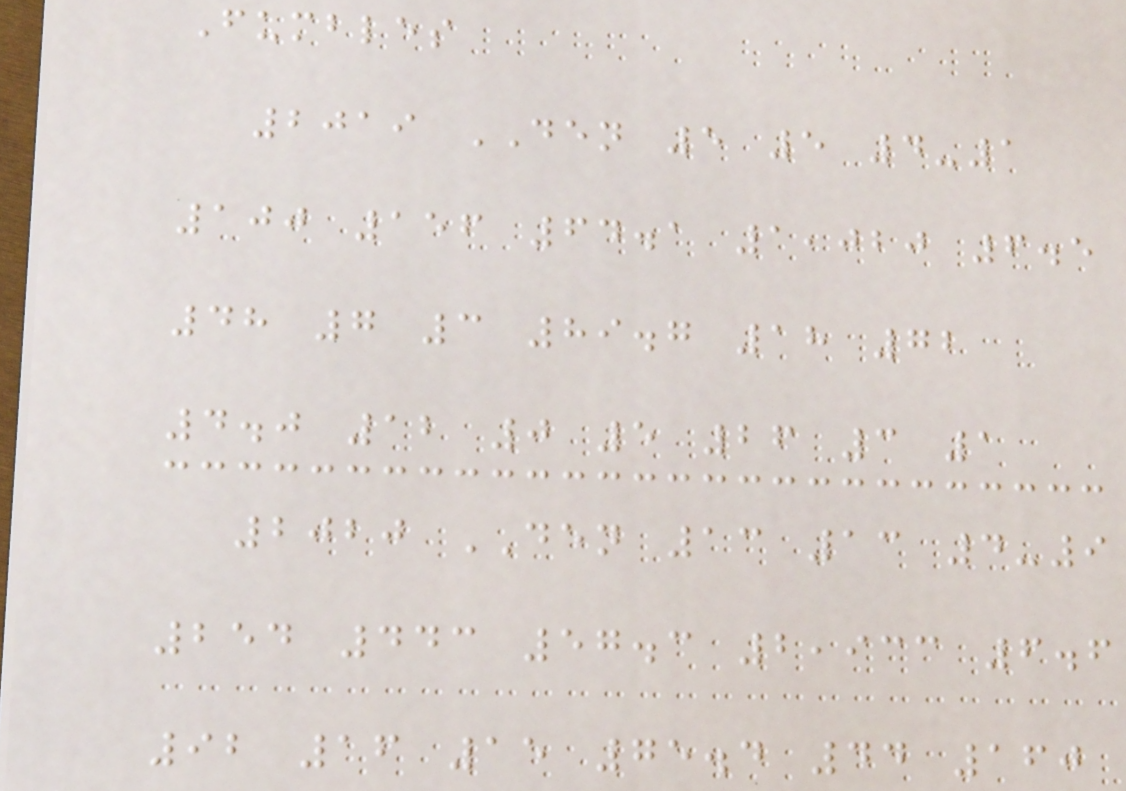Fumbles
2019 DEN 5 5 4-1
100 156 64.1 1,020 6.5
48 7 3 89.7 18 72
4.0 12 0 5 26 3 1
2020 DEN 13 13 4-9
254 443 57.3 2,933 6.6
92 16 15 75.4 44 160
